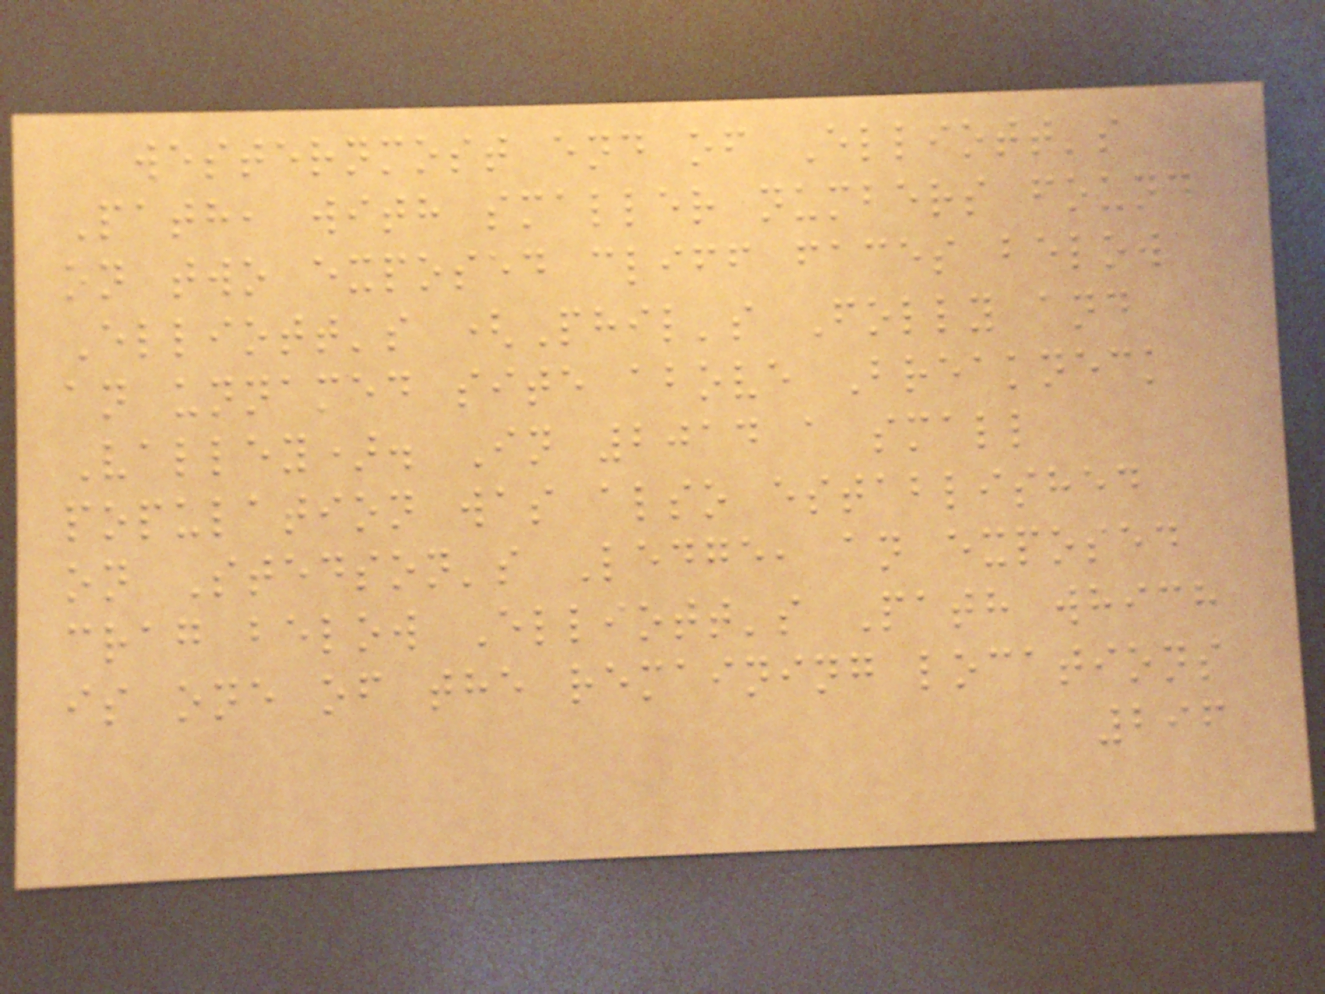westernmost end of Elliott's
Path, with smaller numbers found
on two exposed cliff faces below
Elliott's (Phil's Folly and
an unnamed site above Breakneck
Valley). In 2014 a small
population was also established
on Stedson's Ledge, an exposed
crag below Elliott's Path which
is one of the remaining locations
296
